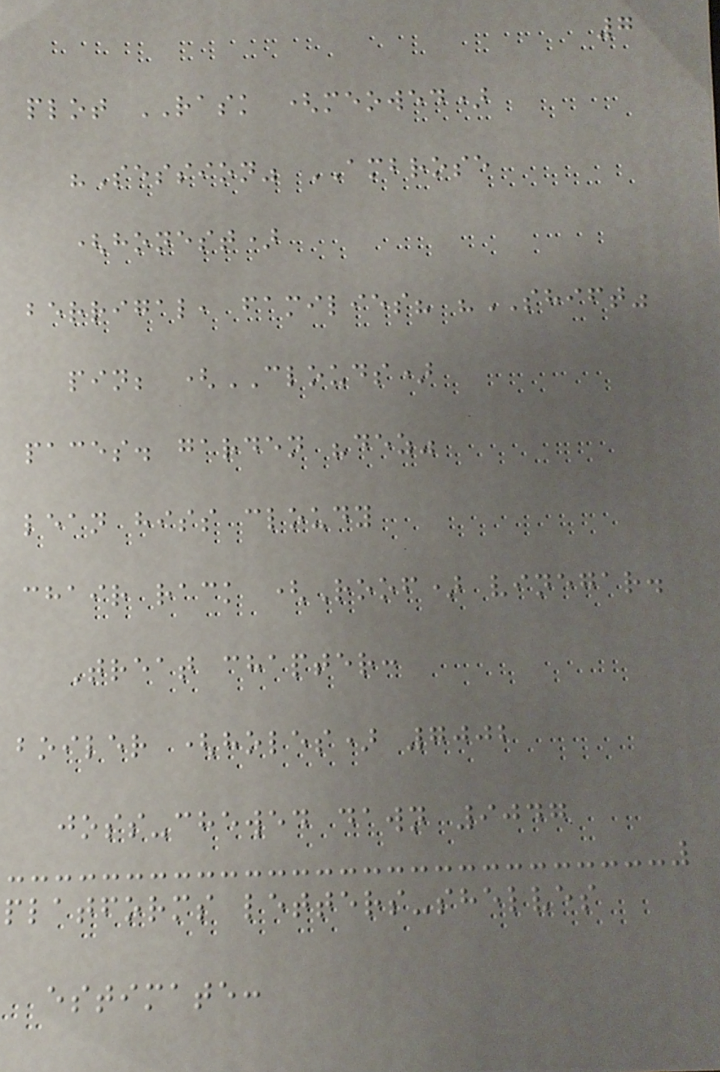7
plot RASK (meowed)
"Session" AMBROSE
(honest)
berrigal, families? "SHIFT"
pin; (CLOUDS)
paces. garden "dez"
lean hiss cloudy
chair rack (Roof) vinegar.
Treat chapter:
boiler (holes) 7002
joss-chewed dawn 9047
platforms letters-shelves
estimate:
